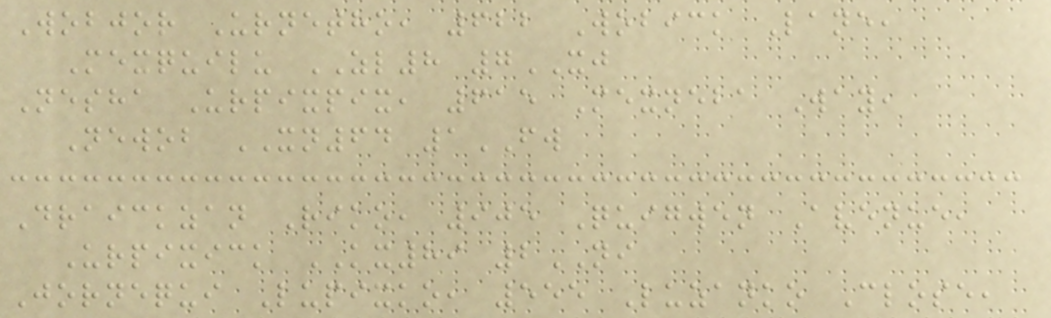Wobjor Urnetho, 622 Wobick Lane,
Mexquilu ZL8 7XJ
Nesha Urpixpix, 615 Mexneba Way,
Newob XN64 1FW
Draickzan Riko, 905 Quigwen Avenue,
Urpixick KX89 2NI
Jornequi Lupixko, 555 Luzanko Close,
